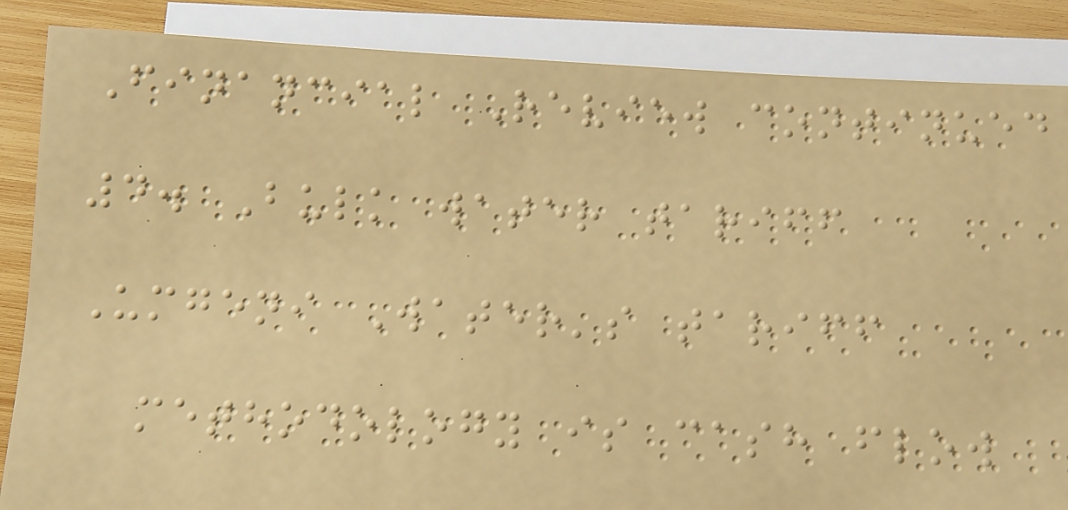Financial Review continued
4. Bulk water tariff
Umgeni Water's tariff
methodology is cash flow
